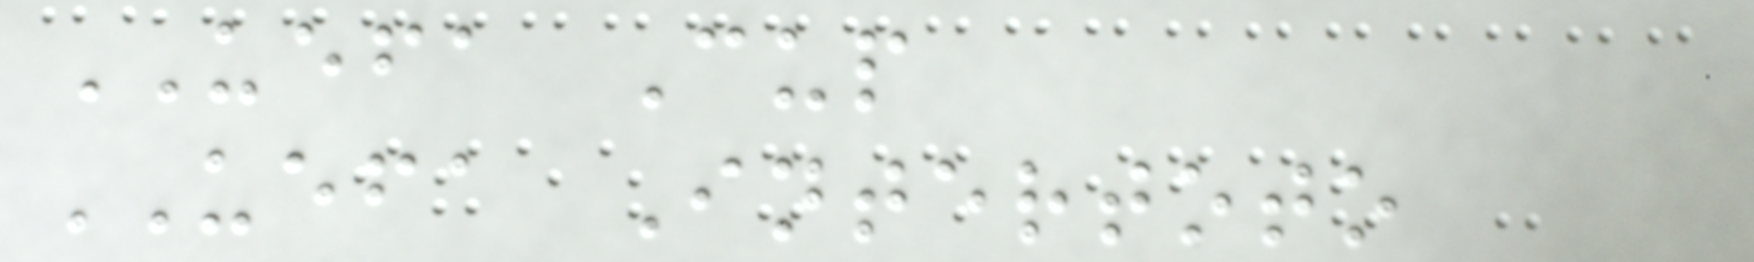UEFA Cup
UEFA Intertoto
